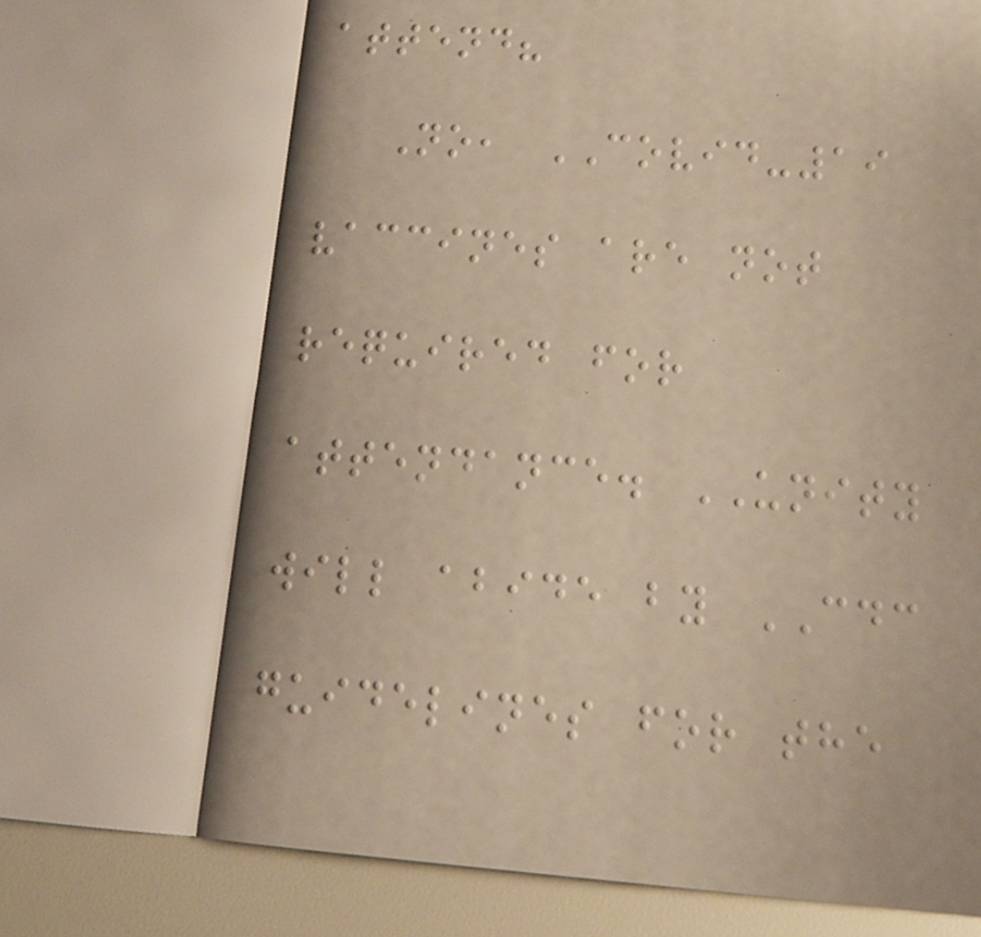attend?
No, COVID-19
vaccines are not
required for
attendance. UNITY
will abide by CDC
guidelines for the
